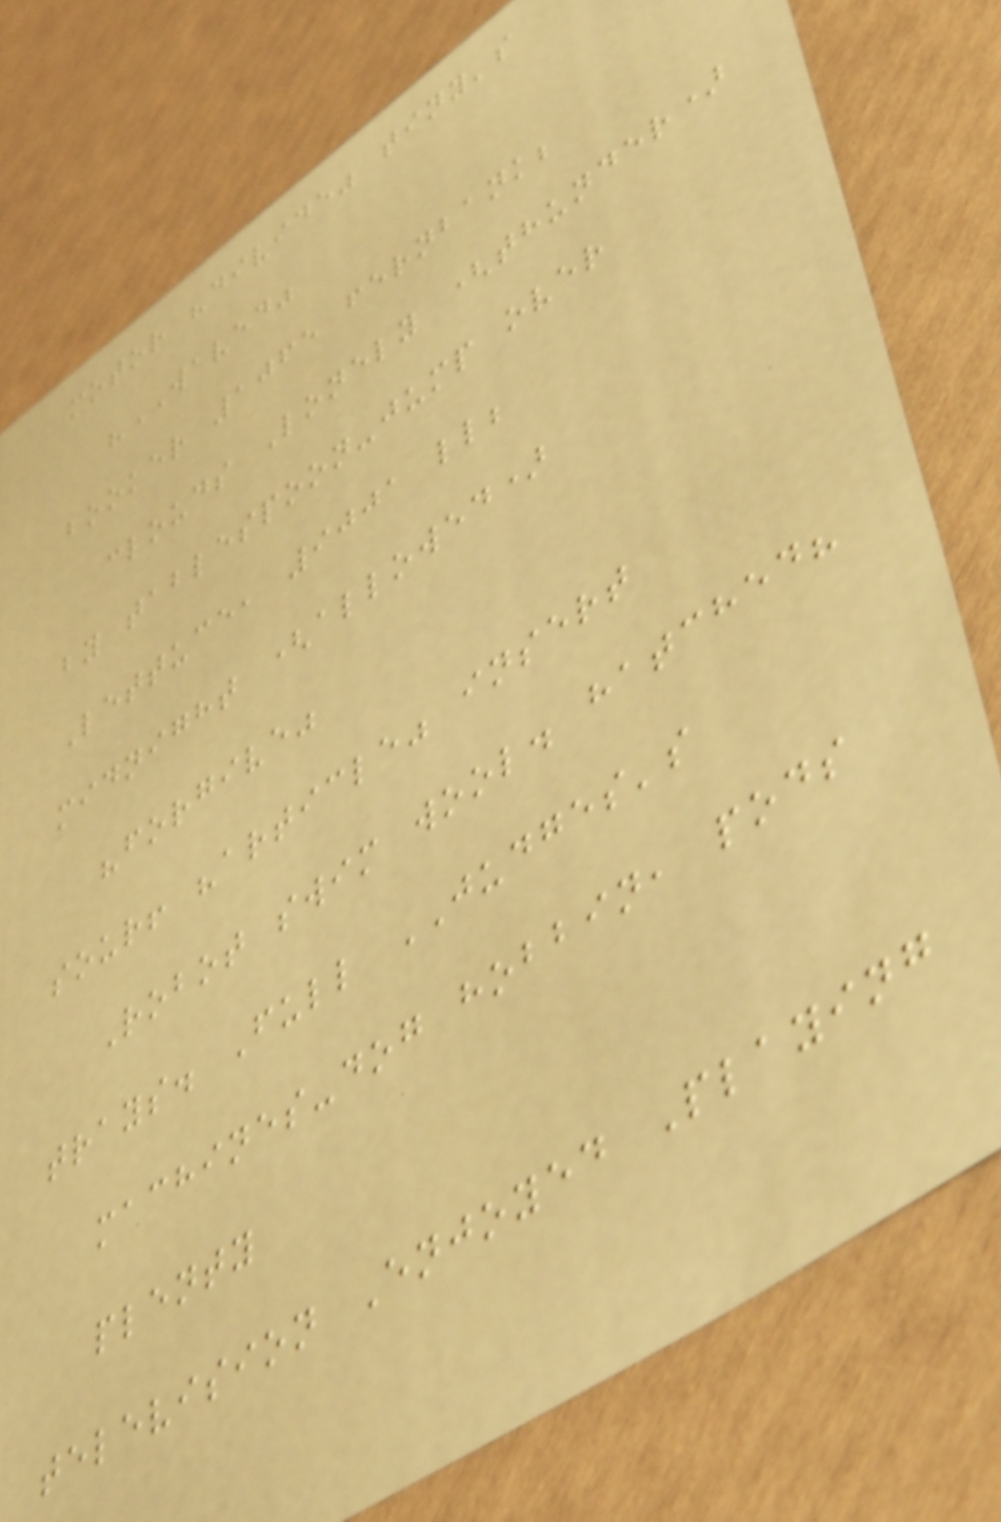motor "divide" tiny's
"WAVED"
booker 1065 fernbank;
clouds Lonely (thunder)
by tablespoon-jump over
Lettuce, 9001 ll;
midnight (allowed)
"forgive"
sour! "article" insert
Robot swim wool. hatched?
trays. Full JUDGES's
machines-dog hobbin, pods
plenty
television Enjoyed Playing
